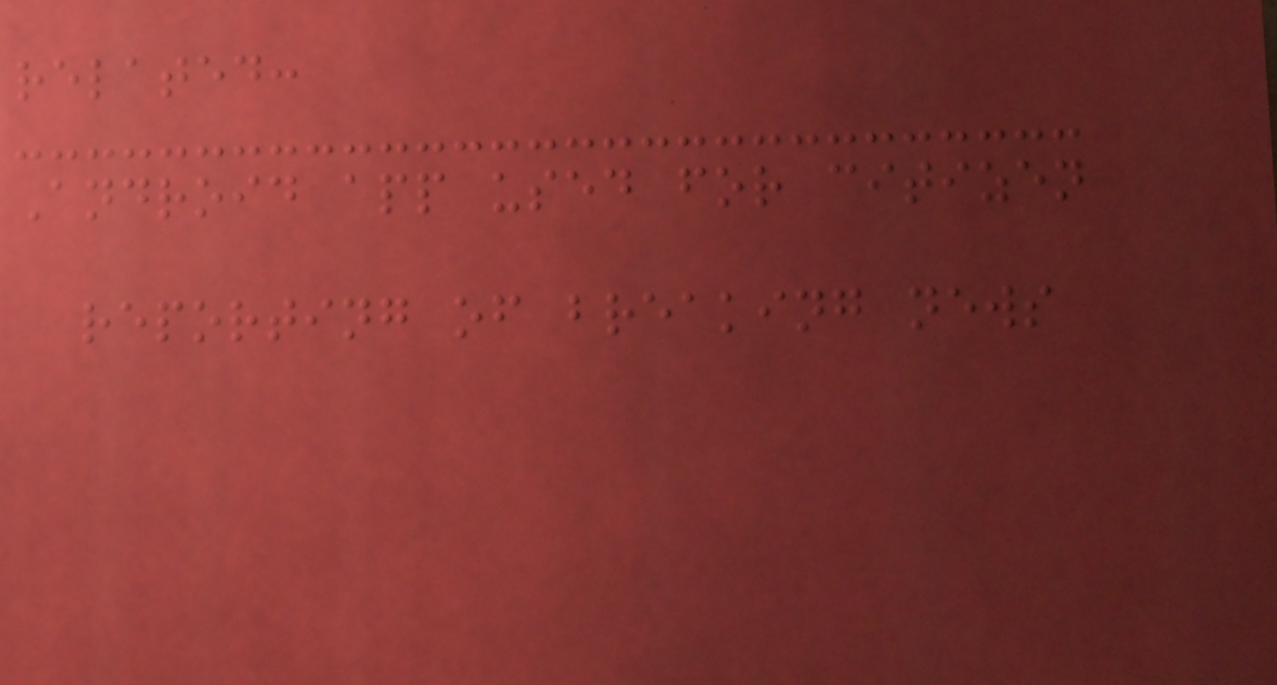related:
Android app used for citizen
reporting of breaking news
